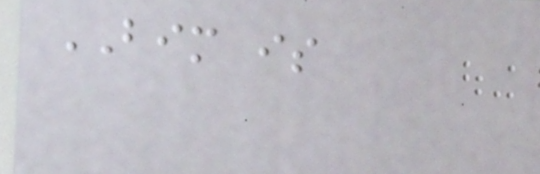BIM is
